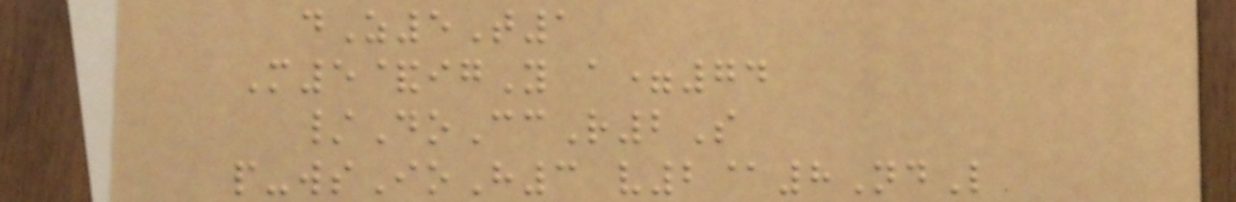dZ5T1
M5&igY a=74
/DoCcR2S
p-wsIoH3 v2@8NdL
